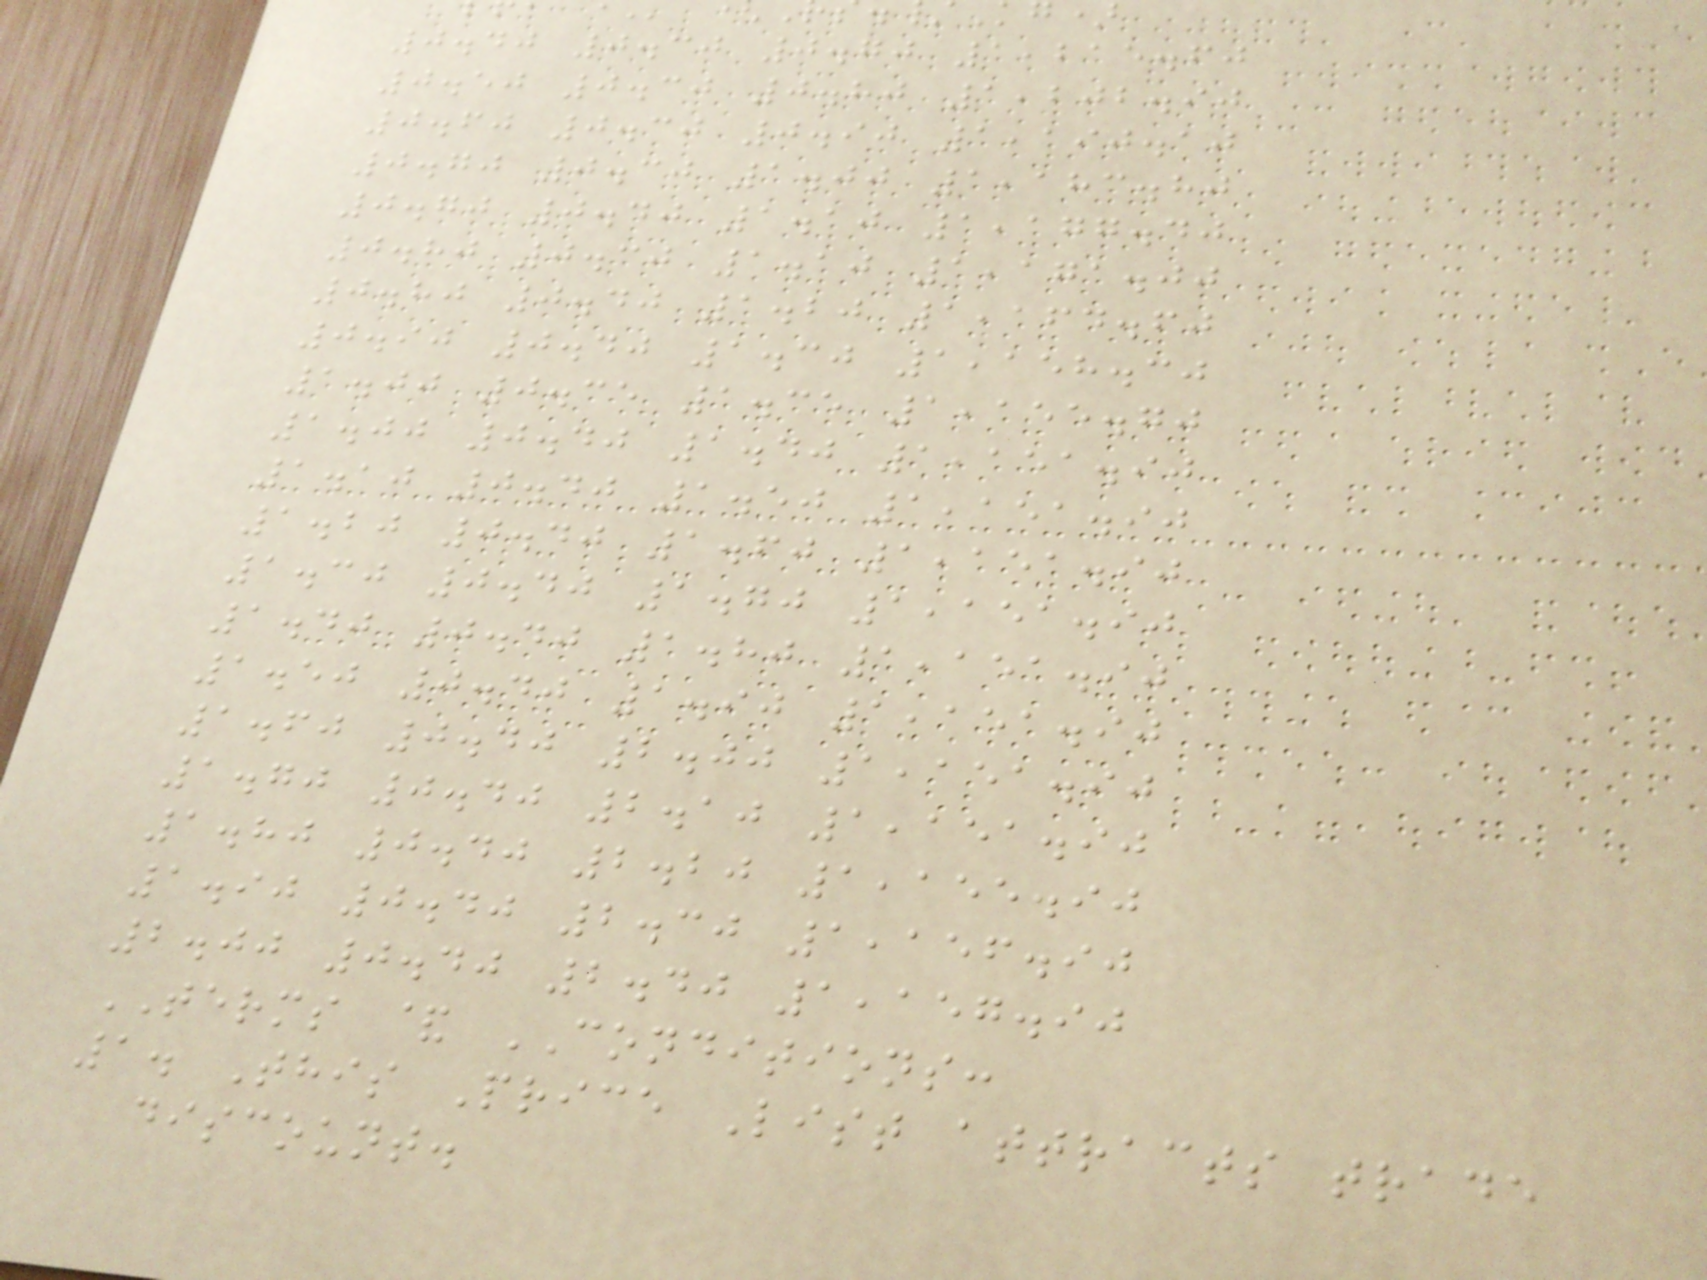0.40 0.30 0.70 1,215.60
0.50 0.30 0.80 1,202.90
0.60 0.30 0.90 1,190.10
0.70 0.30 1.00 1,183.80
0.70 0.40 1.10 1,177.40
0.80 0.30 1.10 1,171.00
0.80 0.40 1.20 1,164.60
0.90 0.40 1.30 1,158.30
1.00 0.35 1.35 1,155.70
1.00 0.40 1.40 1,151.90
1.10 0.40 1.50 1,151.90
1.20 0.40 1.60 1,151.90
1.30 0.40 1.70 1,151.90
1.40 0.40 1.80 1,151.90
1.50 0.40 1.90 1,151.90
1.60 0.40 2.00 1,151.90
1.70 0.40 2.10 1,151.90
1.80 0.40 2.20 1,155.90
1.90 0.40 2.30 1,156.90
2.00 0.40 2.40 1,157.90
TERMS & CONDITIONS:
1. This Price List attracts trade
discount.
